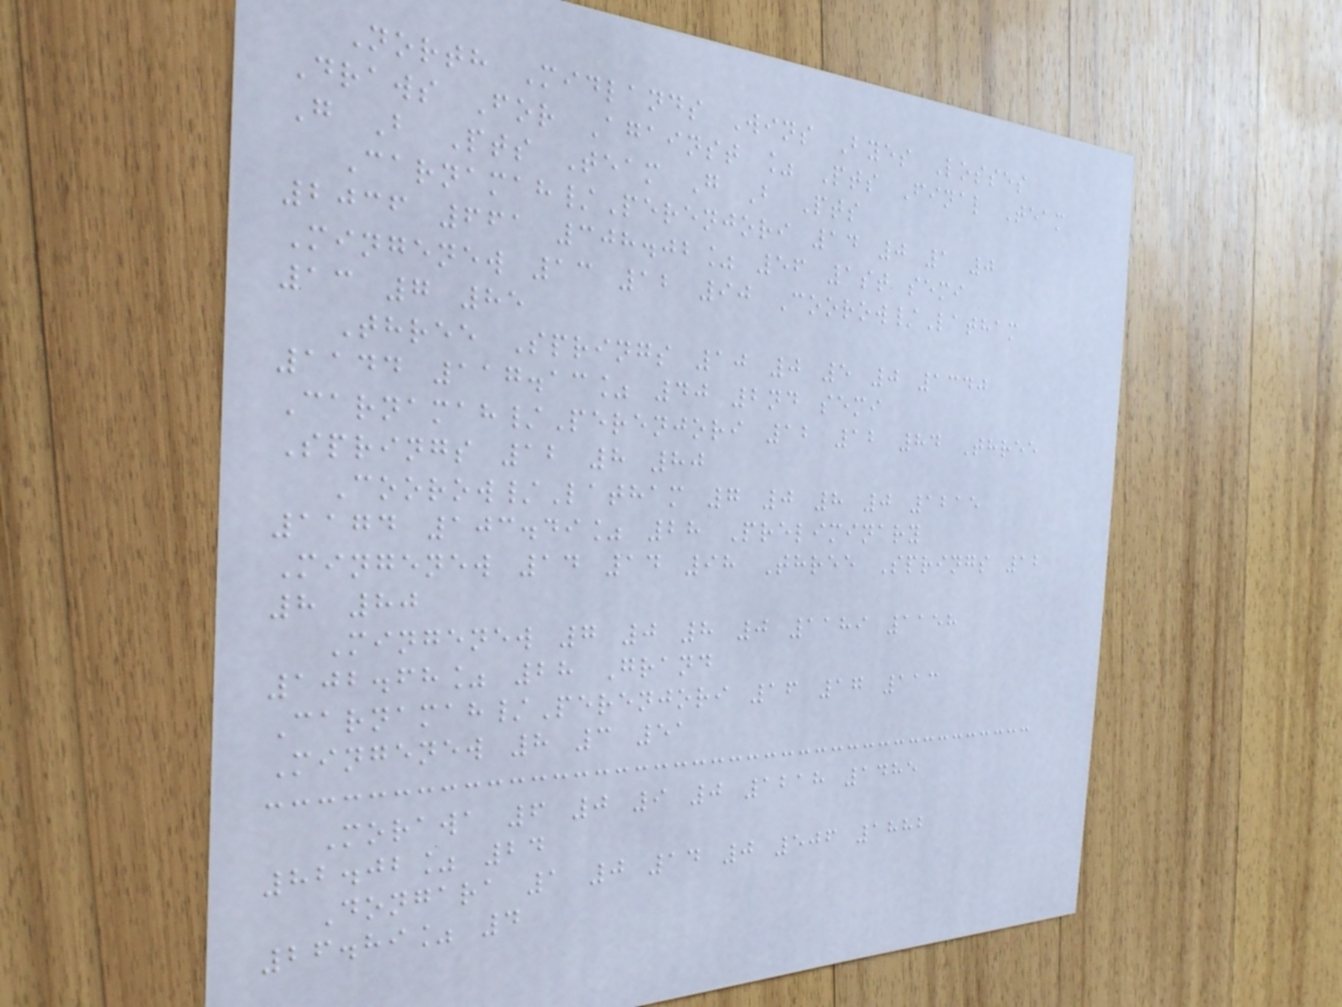North Midlands Wins Byes Losses
Draws For Against % Pts Final Team
G B Pts Team G B Pts
Carnamah/Perenjori 14 0 1 0
2036 661 308.02% 56 1st semi
Mingenew 13 12 90 Coorow/Latham
13 7 85
Three Springs 10 0 5 0 1340
1144 117.13% 40 2nd semi
Carnamah/Perenjori 12 12 84 Three
Springs 12 8 80
Coorow/Latham 7 0 8 0 1215
1174 103.49% 28 Preliminary
Mingenew 14 14 98 Three Springs 12
8 80
Mingenew 7 0 8 0 1189 1158
102.68% 28 Grand
Carnamah/Perenjori 16 17 113
Mingenew 8 3 51
Morawa 6 0 9 0 1218 1485
82.02% 24
Dongara 1 0 14 0 506 1882
26.89% 4
